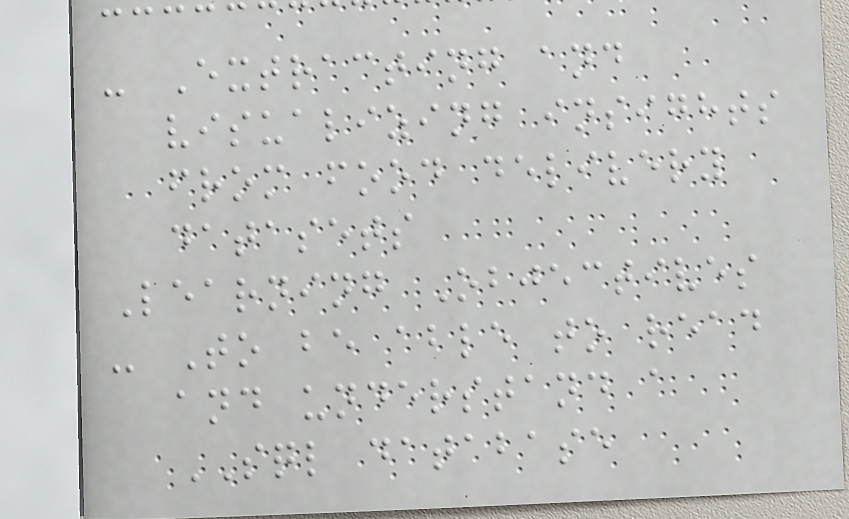- Extracting and
visualizing insights
from food delivery
datasets
Learning Objectives
- To be able to read
and understand a
SQL database
